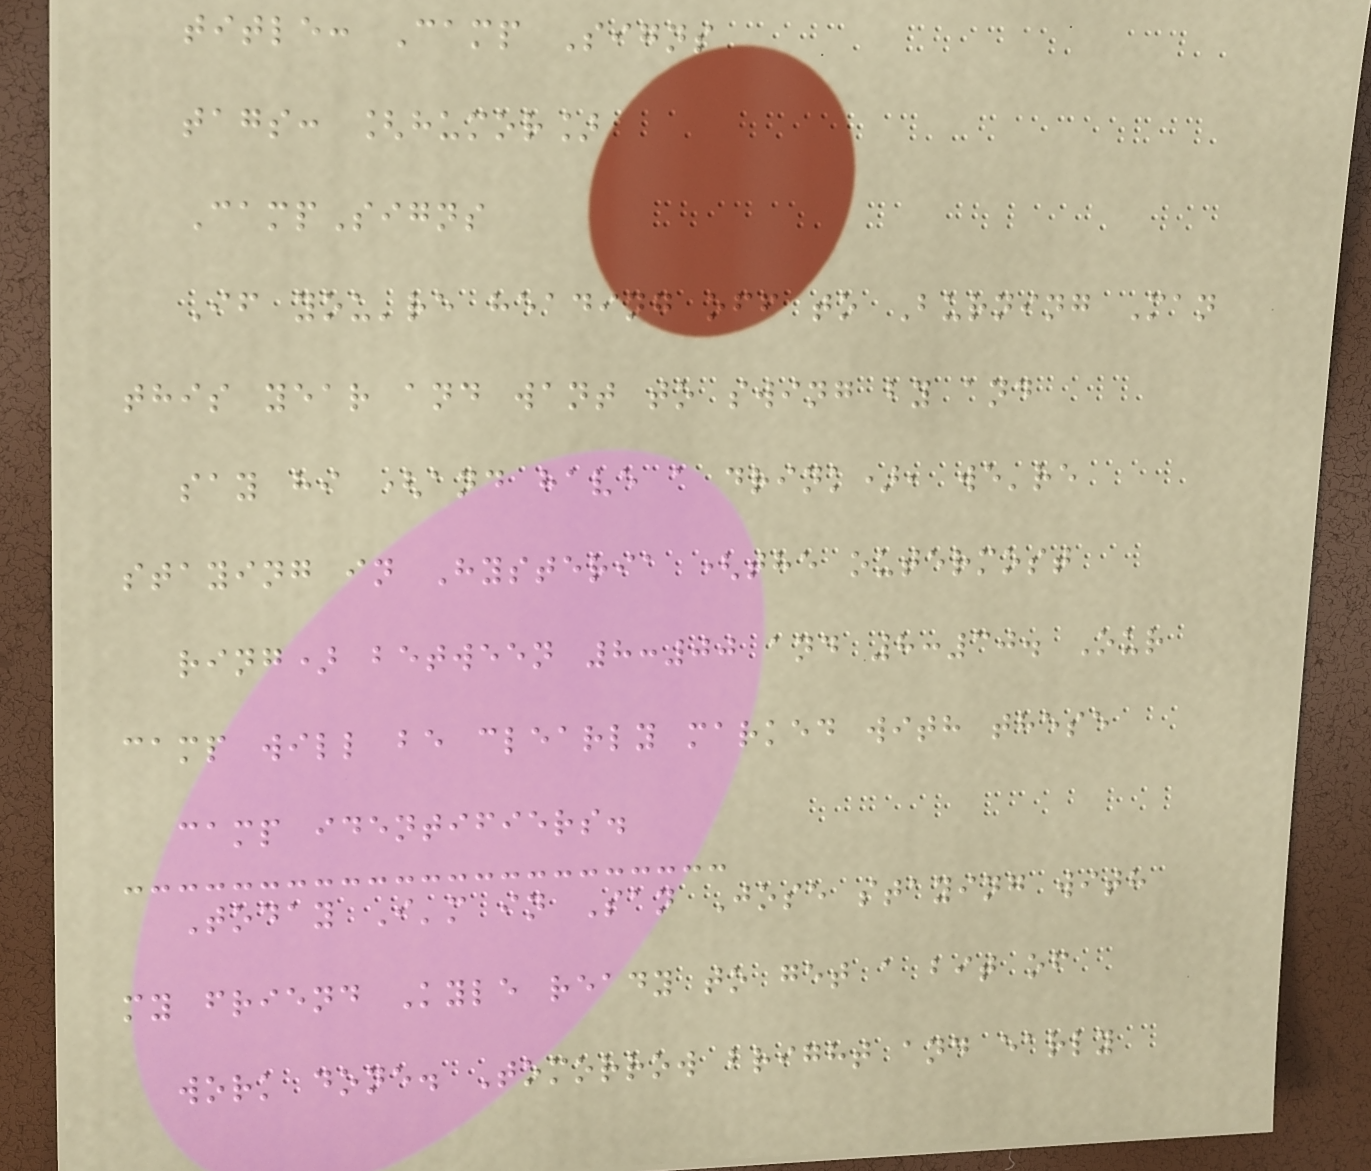title: Camp Signs
tags: [humor]
CampSigns
If you're heading off to Burning Man
this year and want to swing by and
say hi (and have a drink), we're
staying in Hysteria (the outermost
ring) between 8:00 and 8:30. Our
camp will be clearly marked with these
camp identifiers.
Today I'm in San Jose staying with
my friend Kyle ready to get a bit of
work done. Tomorrow bright and early
